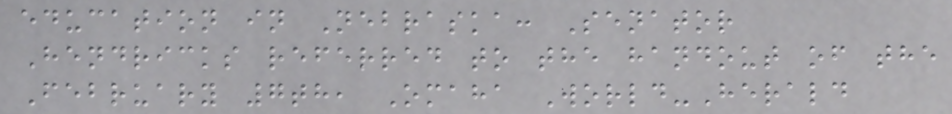education in Nebraska: Senator
Hendricks referred to the handout of the
February 7th, Omaha World-Herald
